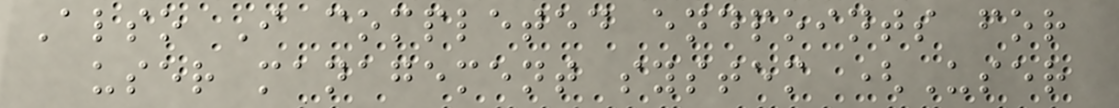Also I completed endpoints for
user management system (User
